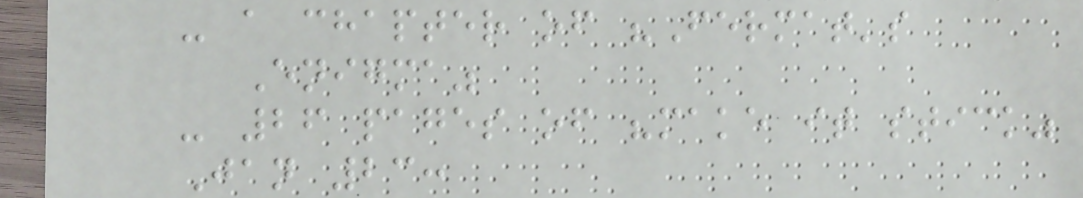- a chapter of "Fermat's
Enigma"
- 26 pages of "make it stick"
Jan 23:
